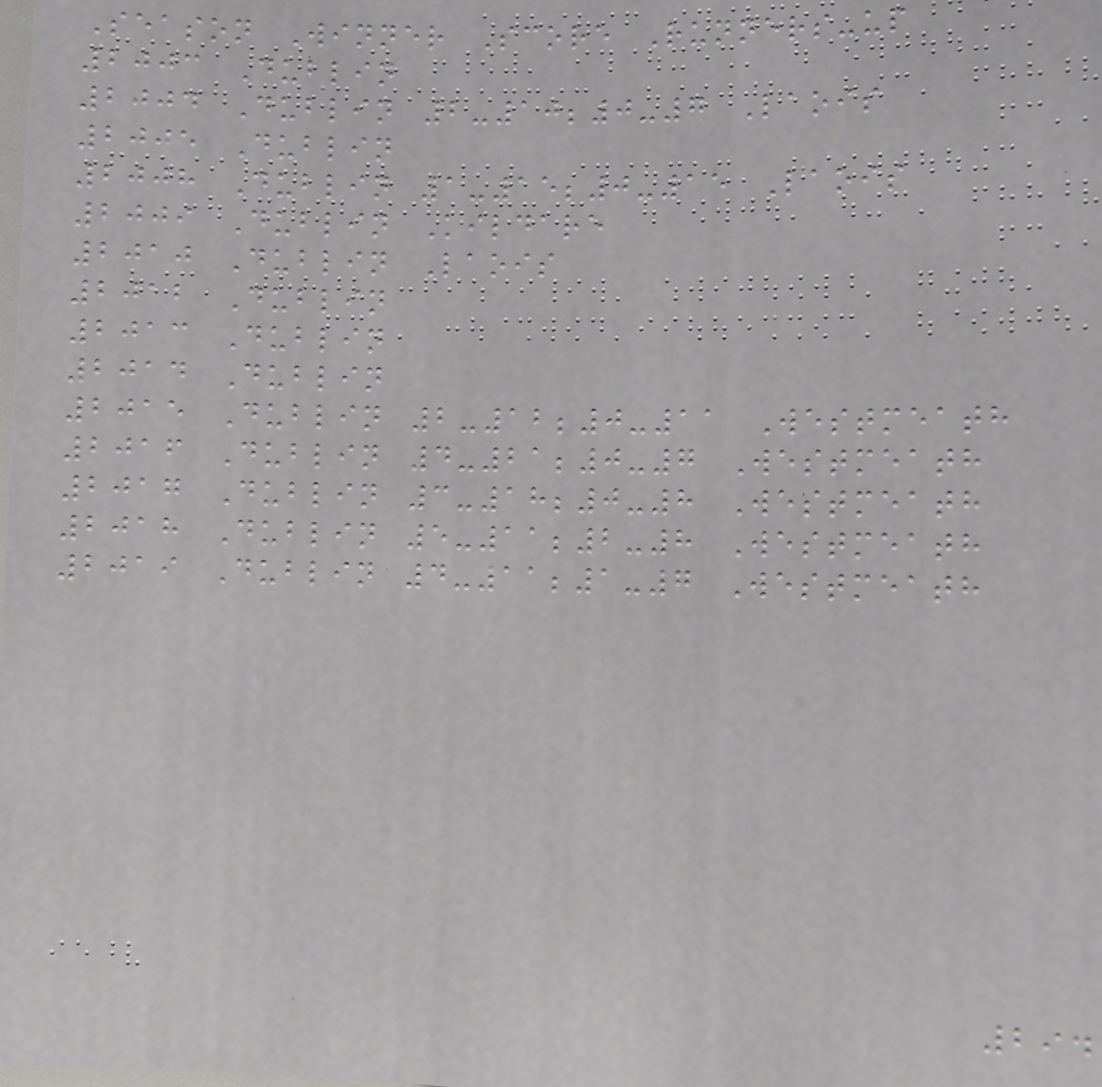Season Winner Score Runners-up
2003 Dublin
2004 Dublin 2-10;0-7 Laois
2005 Dublin
2008 Dublin 1-15;0-15 Laois
2009 Dublin Kildare
2010 Dublin Laois
2012 Dublin
2013 Dublin
2014 Dublin
2015 Dublin 2-12;0-11 Westmeath
2016 Dublin 4-21;0-7 Westmeath
2017 Dublin 3-18;0-8 Westmeath
2018 Dublin 5-11;2-8 Westmeath
2019 Dublin 4-11;1-7 Westmeath
294
